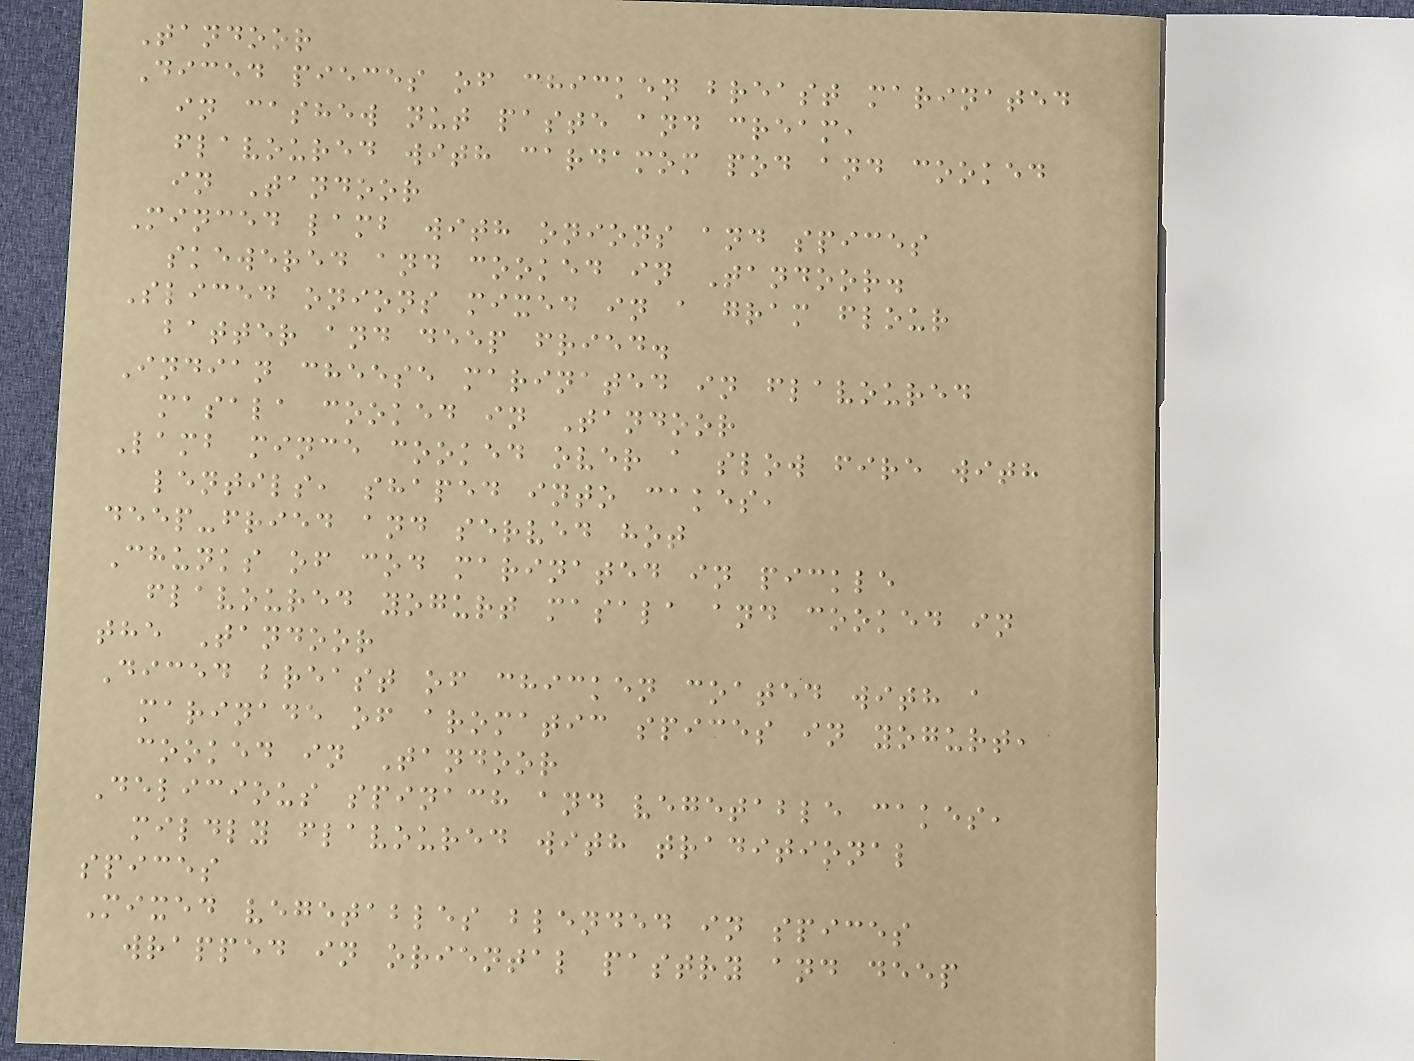Tandoor
Diced pieces of chicken breast marinated
in cashew nut paste and cream,
flavoured with cardamom pod and cooked
in Tandoor
Minced lamb with onions and spices
skewered and cooked in Tandoor.
Sliced onions mixed in a gram flour
batter and deep fried.
Indian cheese marinated in flavoured
masala cooked in Tandoor
Lamb mince cooked over a slow fire with
lentils, shaped into cakes,
deep-fried and served hot
Chunks of cod marinated in pickle
flavoured yogurt masala and cooked in
the Tandoor
Diced breast of chicken coated with a
marinade of aromatic spices in yogurt,
cooked in Tandoor
Delicious spinach and vegetable cakes,
mildly flavoured with traditional
spices
Mixed vegetables blended in spices
wrapped in oriental pastry and deep
